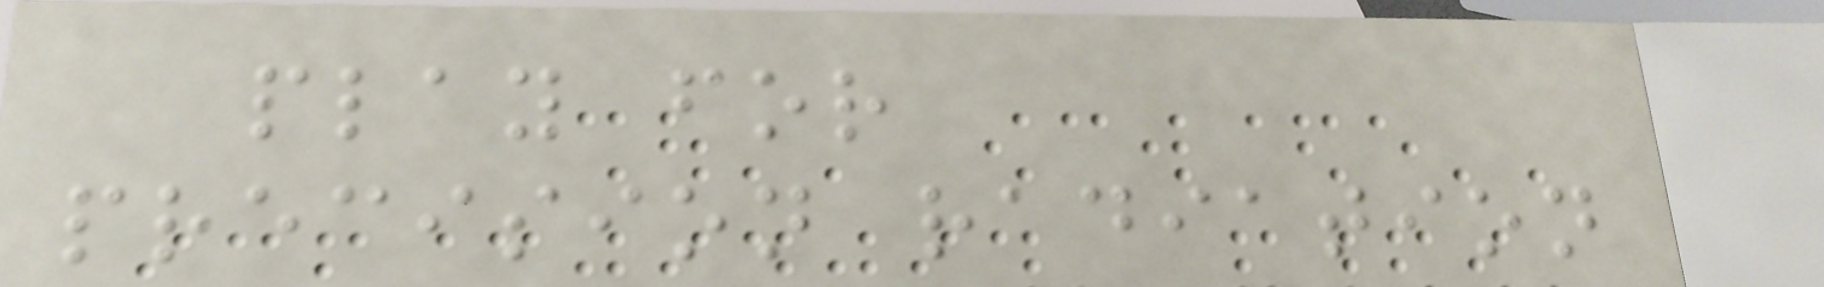play for
precision radiation
